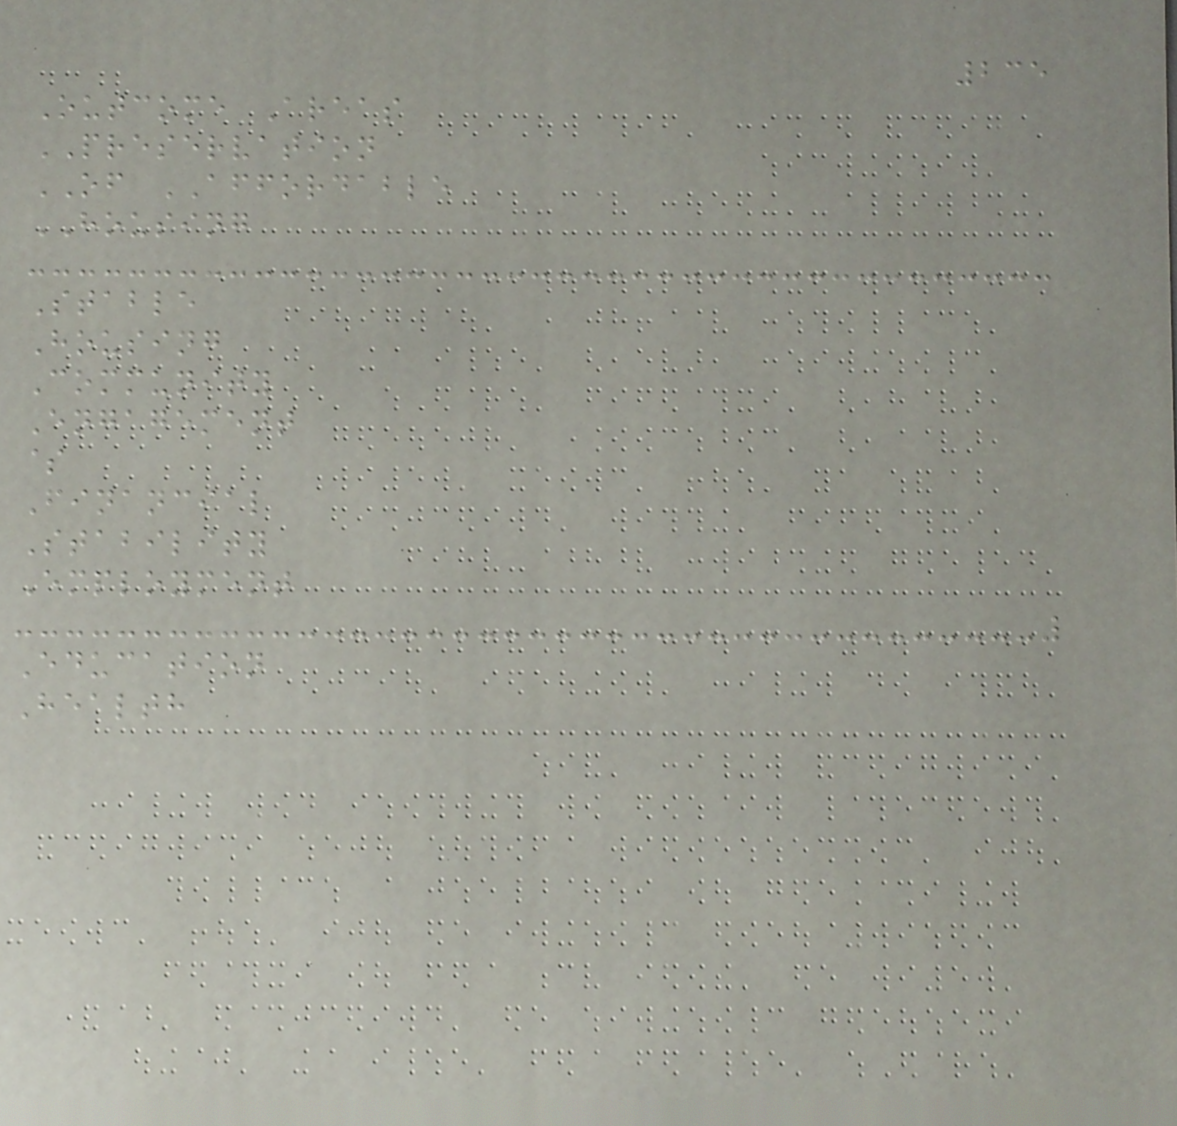235
Outcome Areas
PRESERVATION
OF AFFORDABLE
HOUSING
Stable
Housing
Community
Engagement
$
Financial
Stability
Employment
Education
Health
